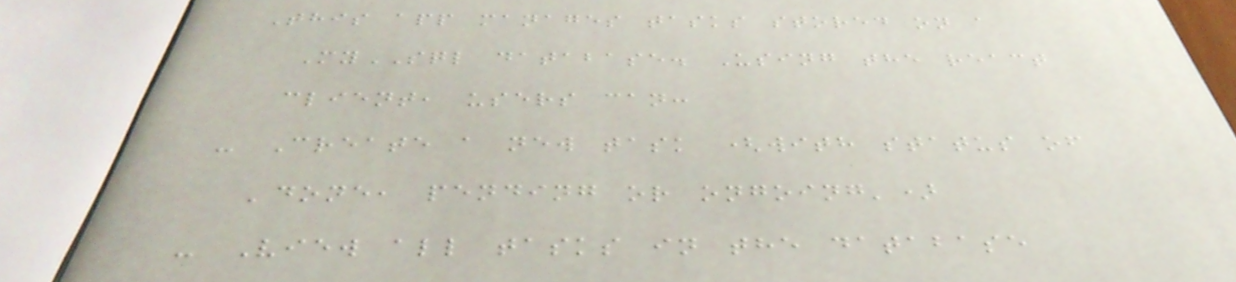This app manages tasks stored on a
MySQL database. Using the react
client, users can:
- Create a new task (with status of
'done, pending or ongoing')
- View all tasks in the database
